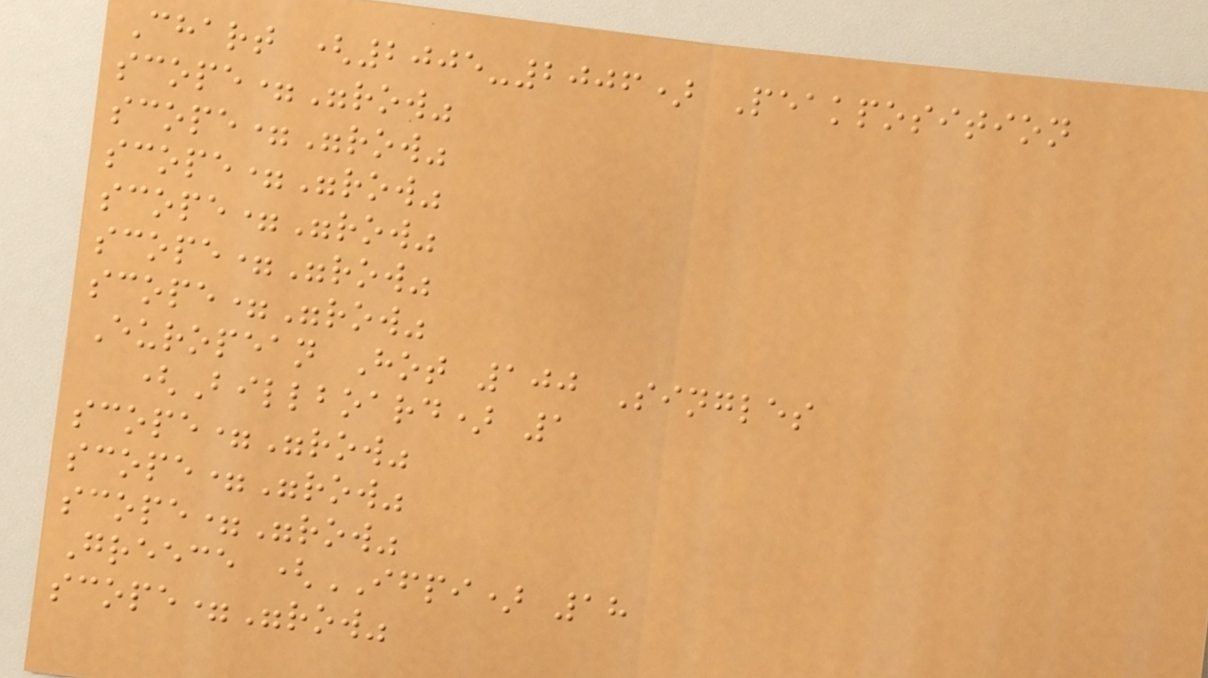Chart (2005-2006) Peakposition
scope="row"
scope="row"
scope="row"
scope="row"
scope="row"
scope="row"
European Hot 100 Singles
(Billboard) 1
scope="row"
scope="row"
scope="row"
Greece (IFPI) 18
scope="row"
